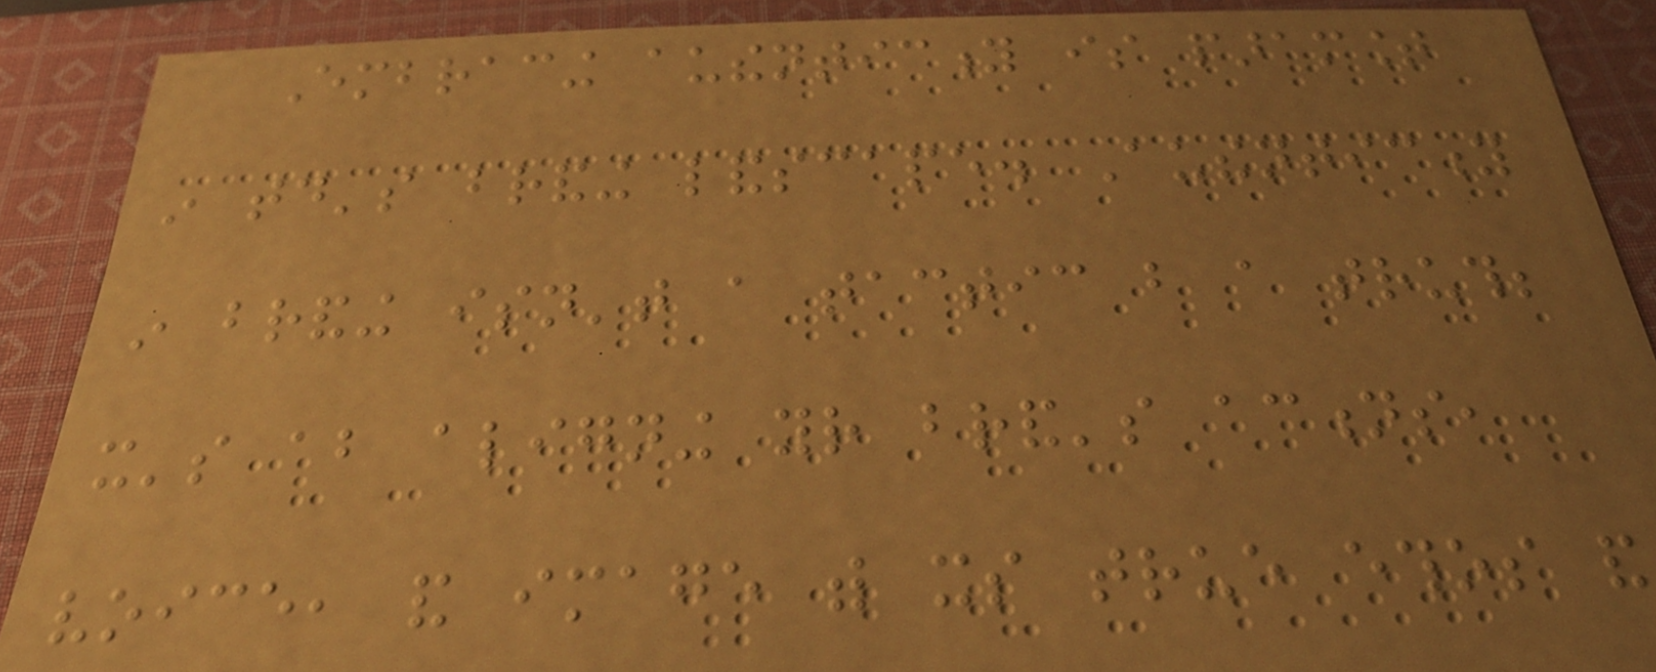Embracing authenticity is paramount
in today's branding landscape. Authenticity
in branding isn't a tactic but a truth;
it's about aligning your brand's actions,
voice, and image with its true ethos and
